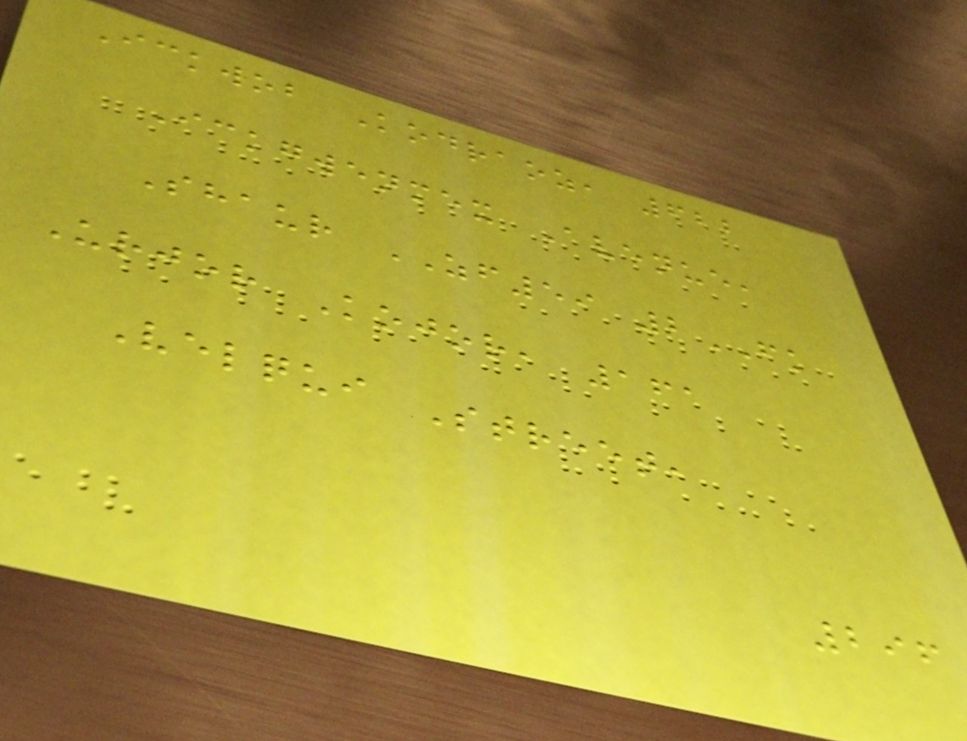Ickwob Kodraoz, 622
Ickgwenmex Avenue,
Shaur ZF59 2FK
Urjor Kojor, 161
Velqui Street,
296
